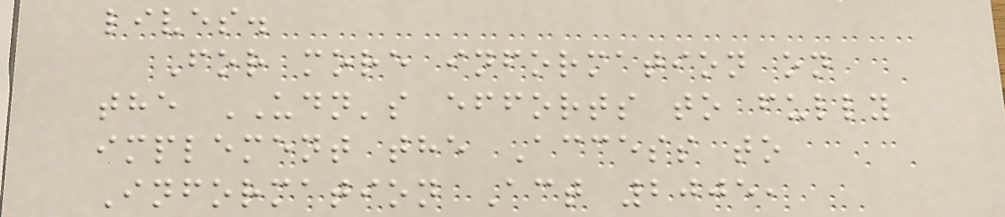lives.
For more information on
the UDN's efforts to fully
implement the Access to
Information Act 2005,
